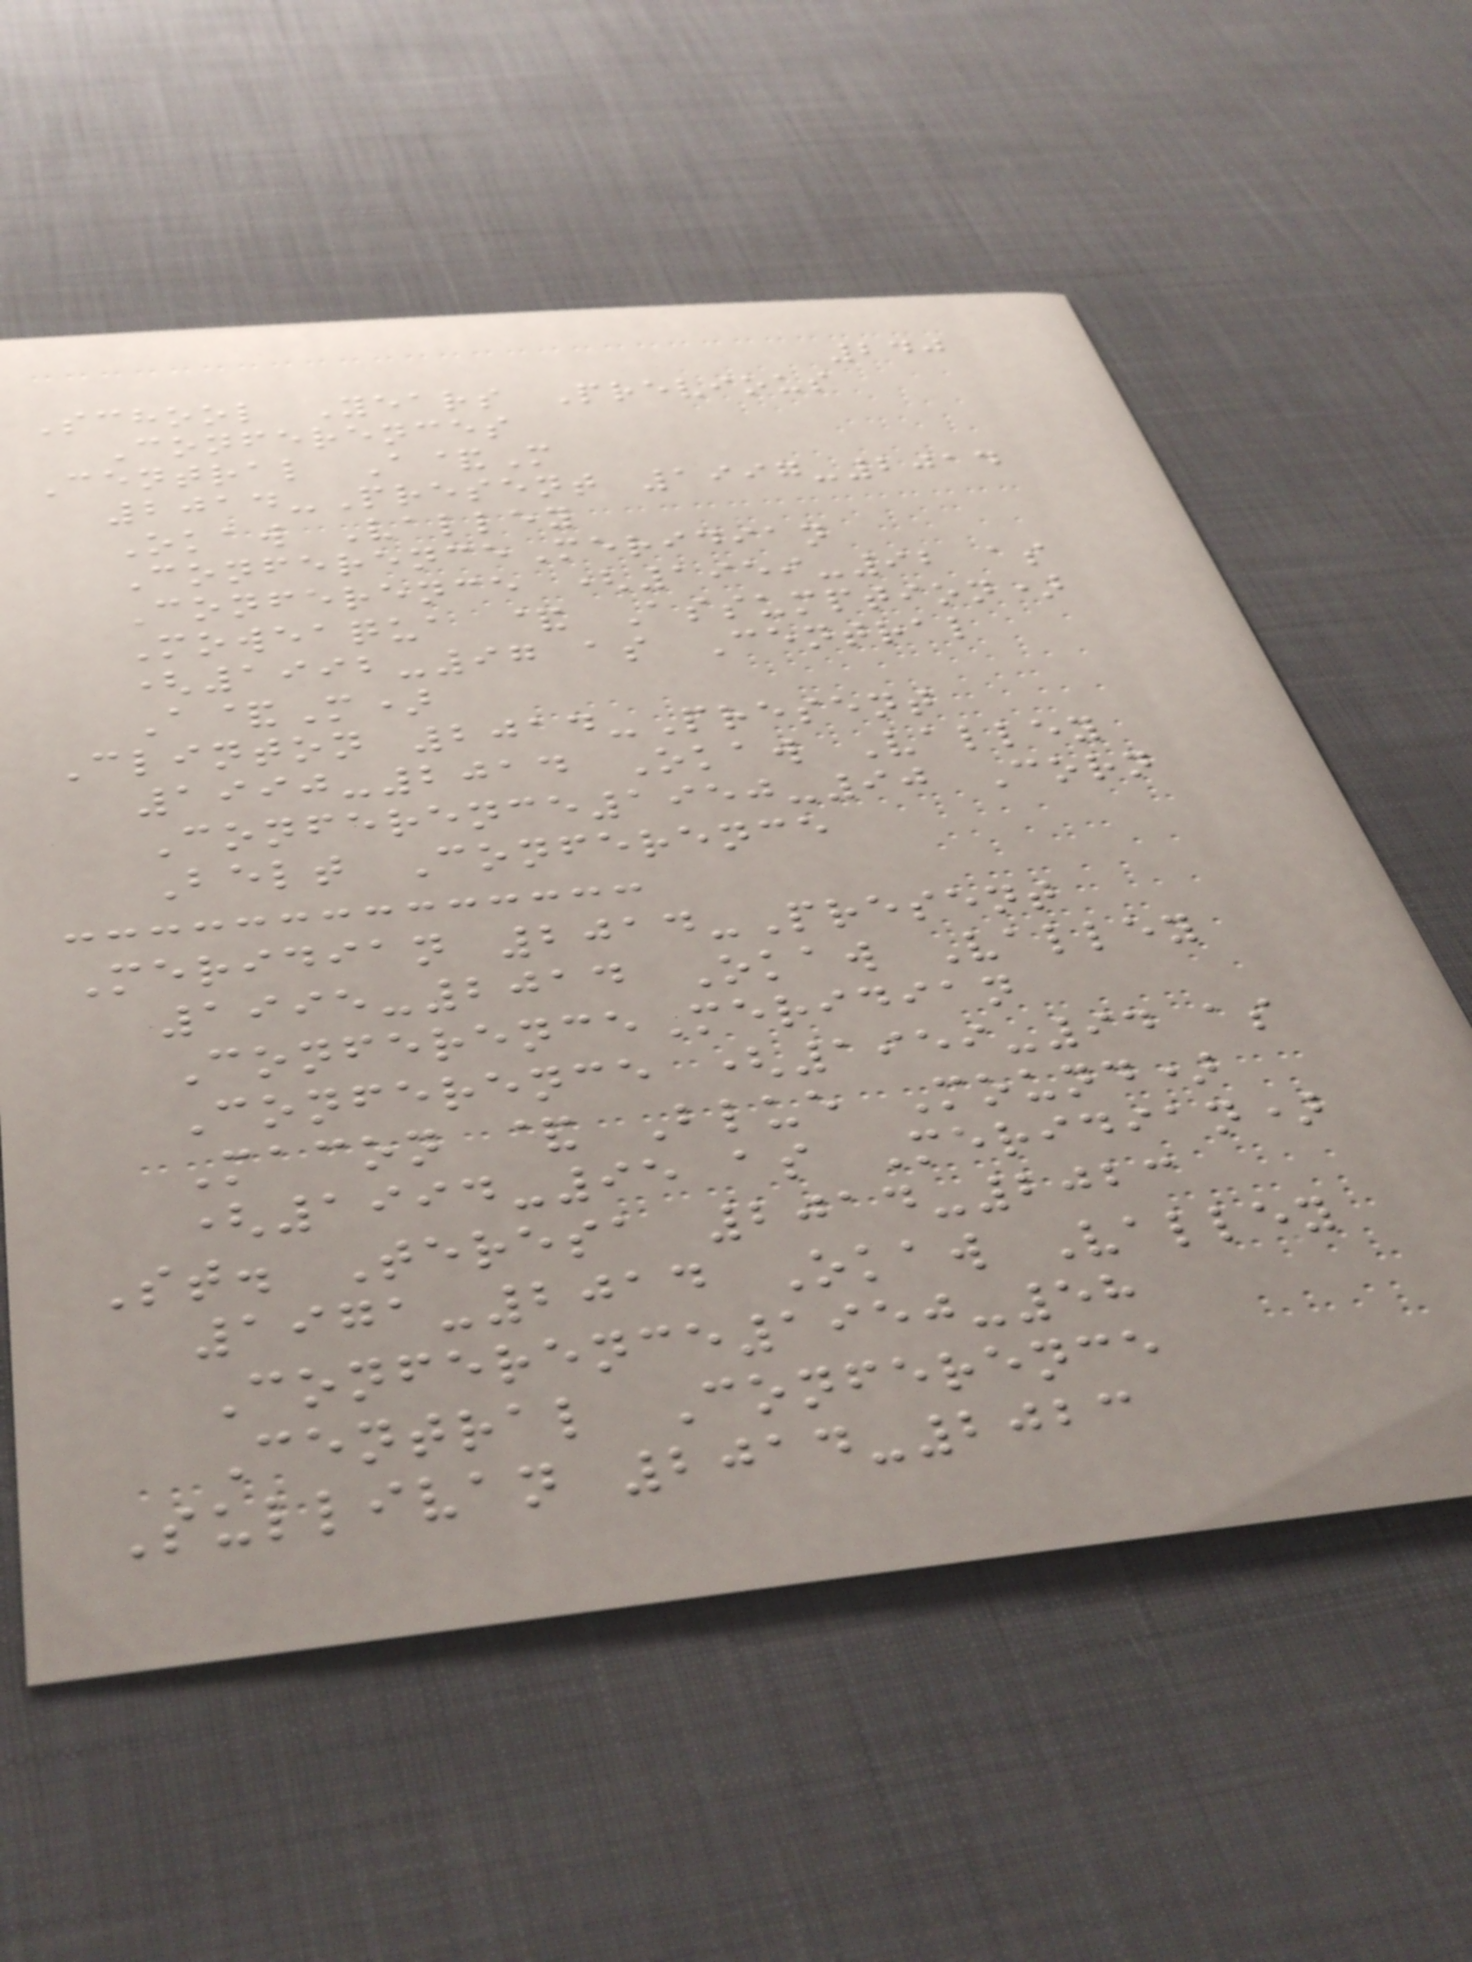240
School Years Previous
Conferences
Central A&M
2014-Present 1997-2014
Okaw Valley
ConferenceMeridian
Conference (1959-92 as
Moweaqua & Assumption)
(1992-97 as Central
A&M)
Clinton 2014-Present
1990-2014 Okaw Valley
Conference1950-90 Corn
Belt Conference
Meridian 2014-Present
1995-2014 Okaw Valley
ConferenceMeridian
Conference (1959-94 as
Macon & Blue Mound)
(1994-95 as Meridian)
St. Teresa 2014-2023
1971-2014 Okaw Valley
Conference1950-58
Central Conference
Sullivan 2014-2023
